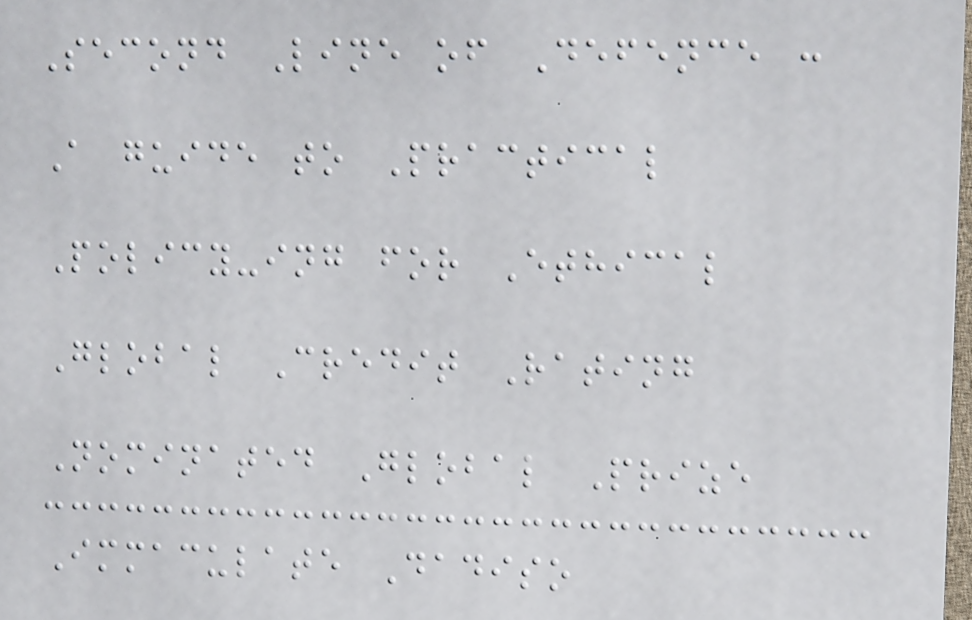Second Line of Defence :
A guide to Practical
Policy-ing for Ethical
Global Credit Rating
Nominated Global Prize
Immaculate Dadiso
